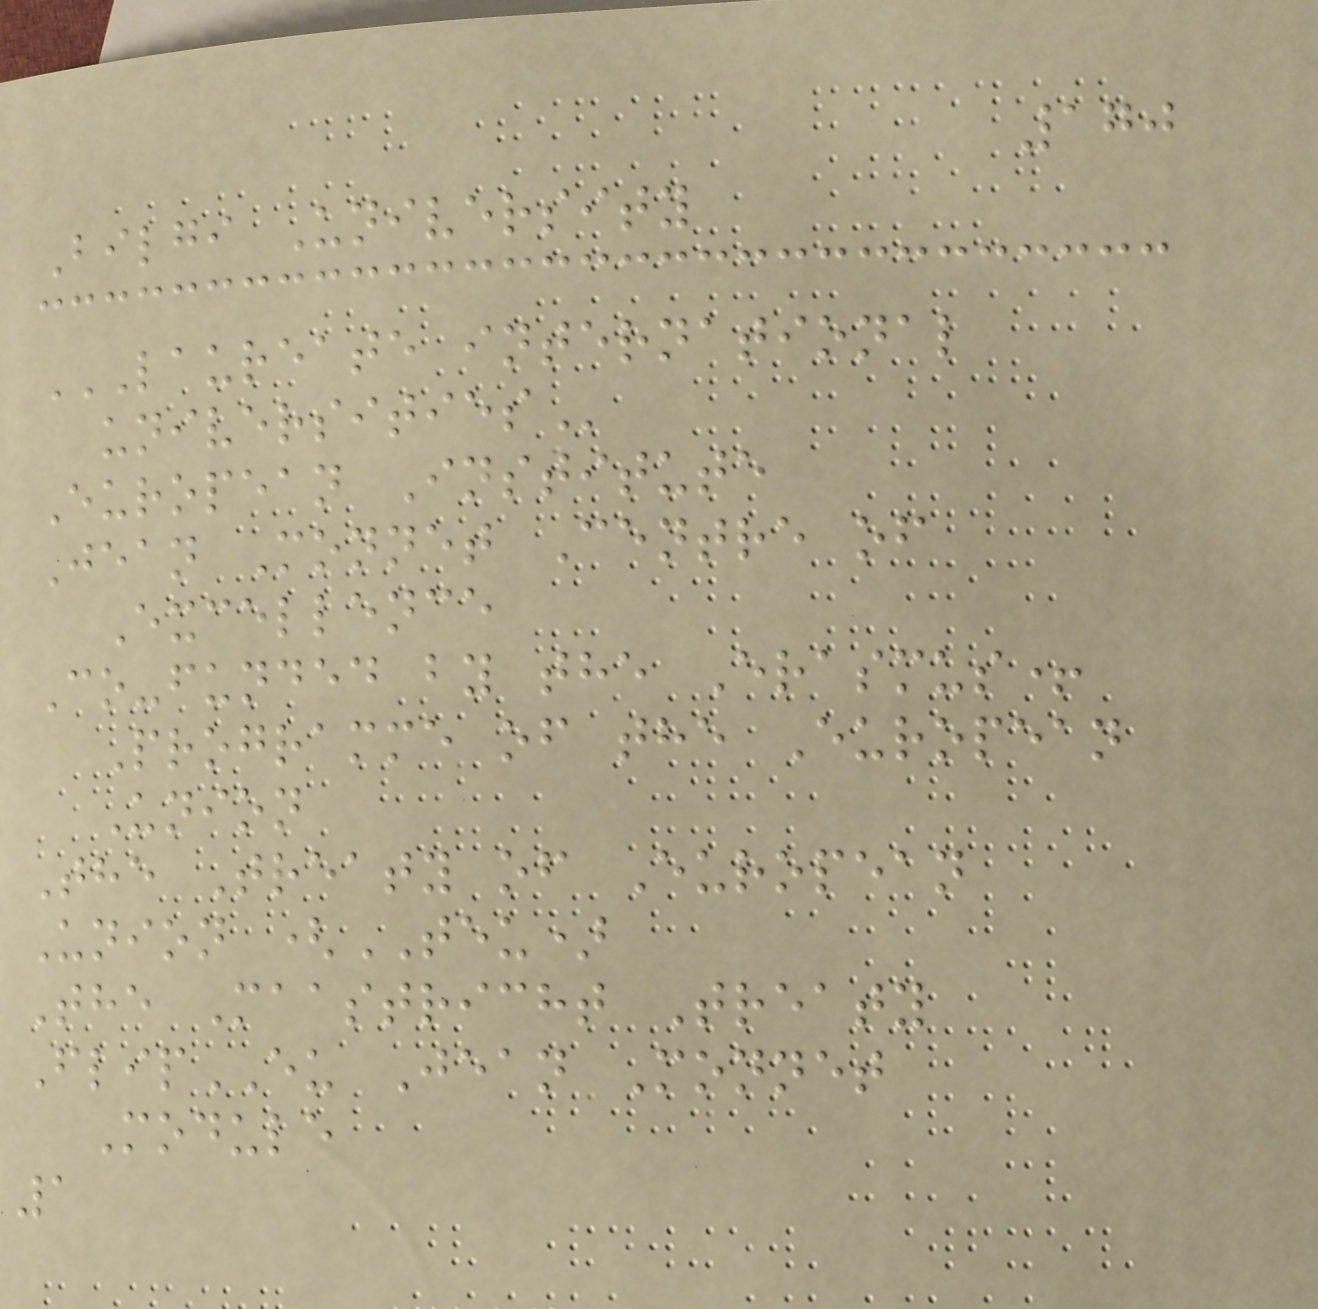170
Bilgi University
LAUREATE INTERNATIONAL
UNIVERSITIES
European Institute
Jean Monnet Centre of
Excellence
Co-funded by the Erasmus+
Programme of the European
Union
The Treaty of European
Union (TEU)
The Maastricht Treaty
FlipEU Jean Monnet
Module
1
